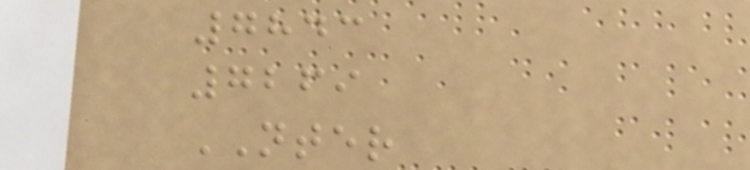7843
7269
NTER
